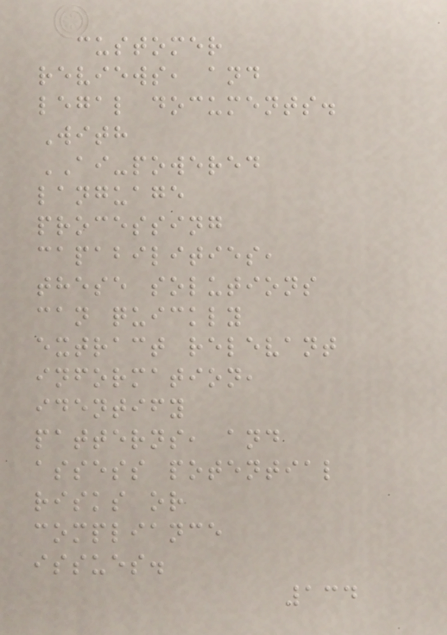customer
reviews, and
legal documents.
With
AI-powered
language
processing
capabilities,
these solutions
can quickly
extract relevant
information,
identify
patterns, and
assess potential
risks or
compliance
issues.
134
